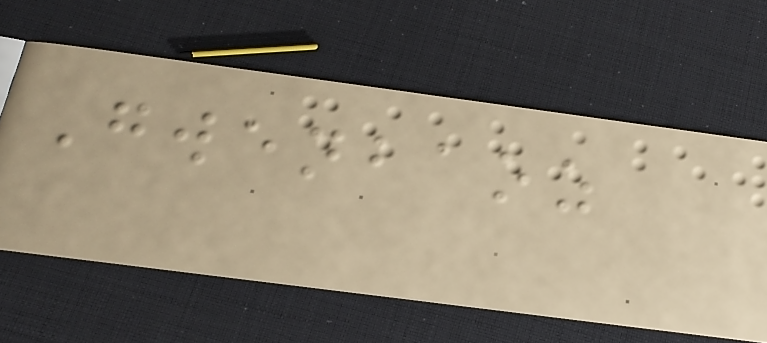Gwenbaoz
